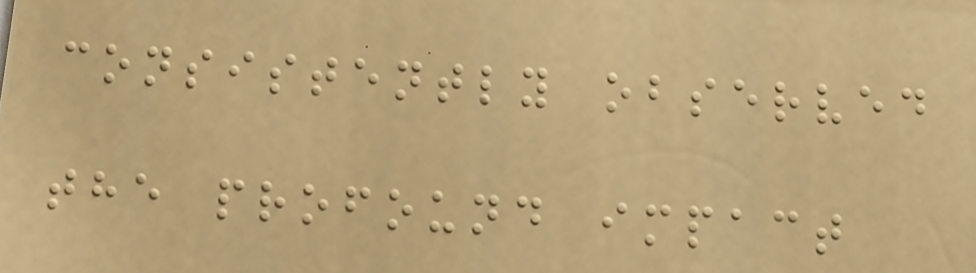consistently observed
the profound impact
